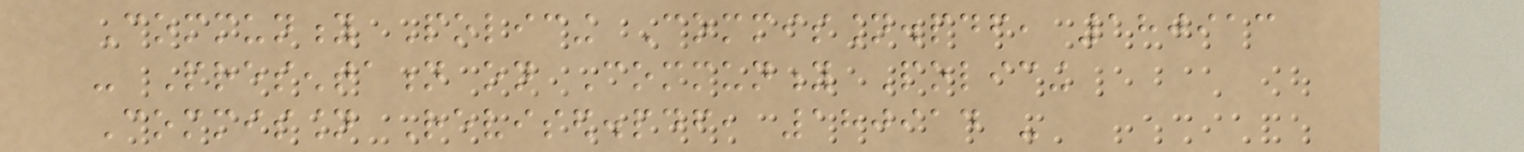Community Policing Commission.pdf, 180913
- Presentation on Community Policing
Commission Revised.pdf, 180914 -
